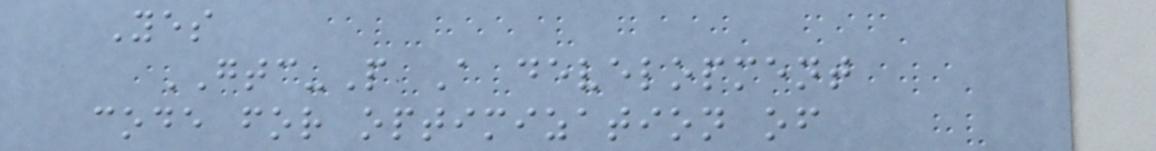Yes
GTC-P A development
code for optimization of
